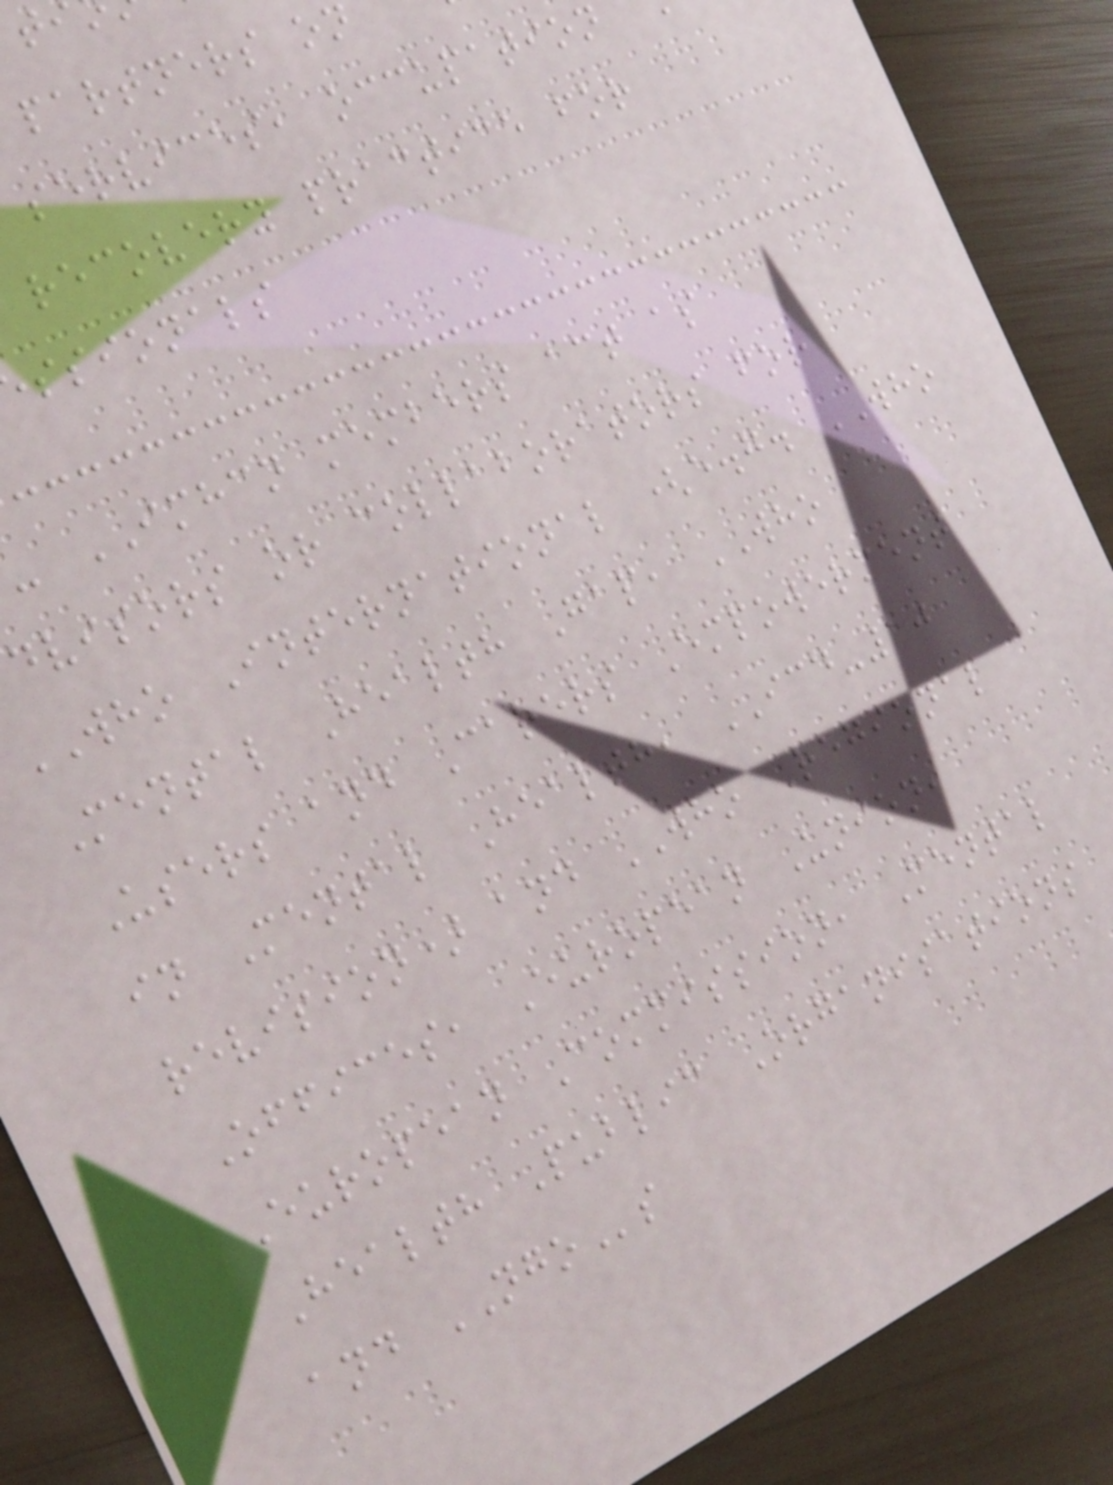partners on
services, occupation
recovery practice for
ssionals
- IMHCN members act as
dvisors or collaborators for
WHO International (e.g. WHO
Mental Health Gap, WHO
Users and Carers Empowerment
in Mental Health, ICD-10
revision) and WHO Regional
Offices, European Union,
European Commission, Mental
Health Public Organisations
and NGOs
